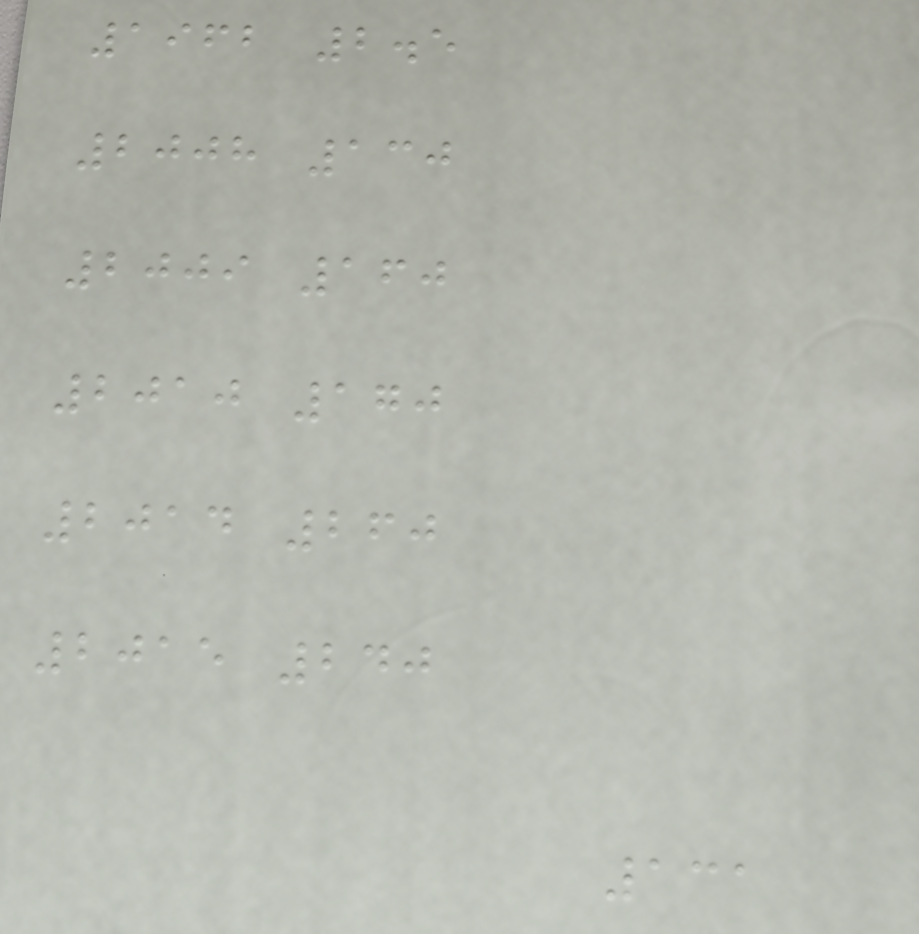1962 2.5
2008 130
2009 160
2010 170
2014 260
2015 240
131
